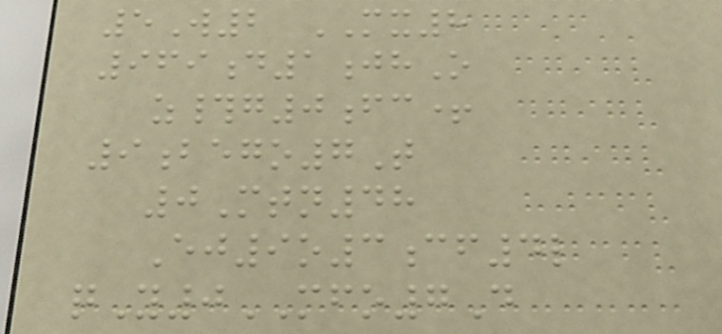5W2 MX8
969d1jhO
z#g0fc+
9bego7T
0Mtn48
Ej9o3cf4l
qY0MFO7D
